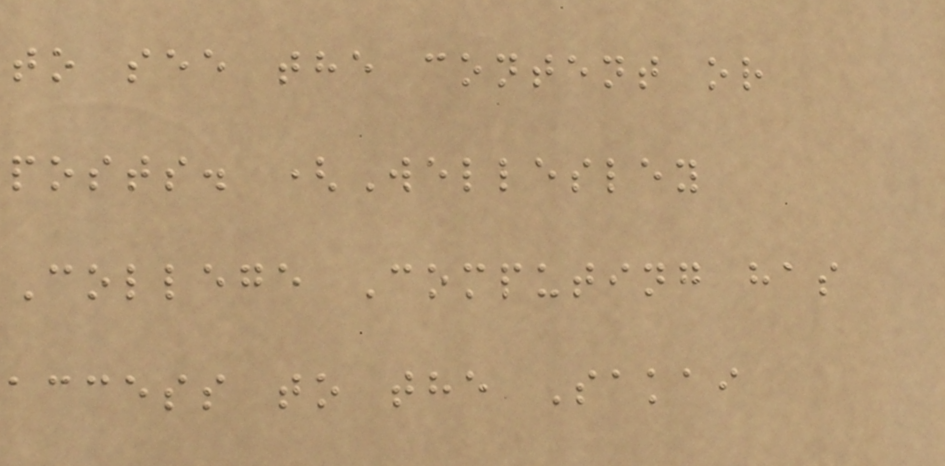to see the content or
posts. (Wellesley
College Computing has
access to the Sakai
